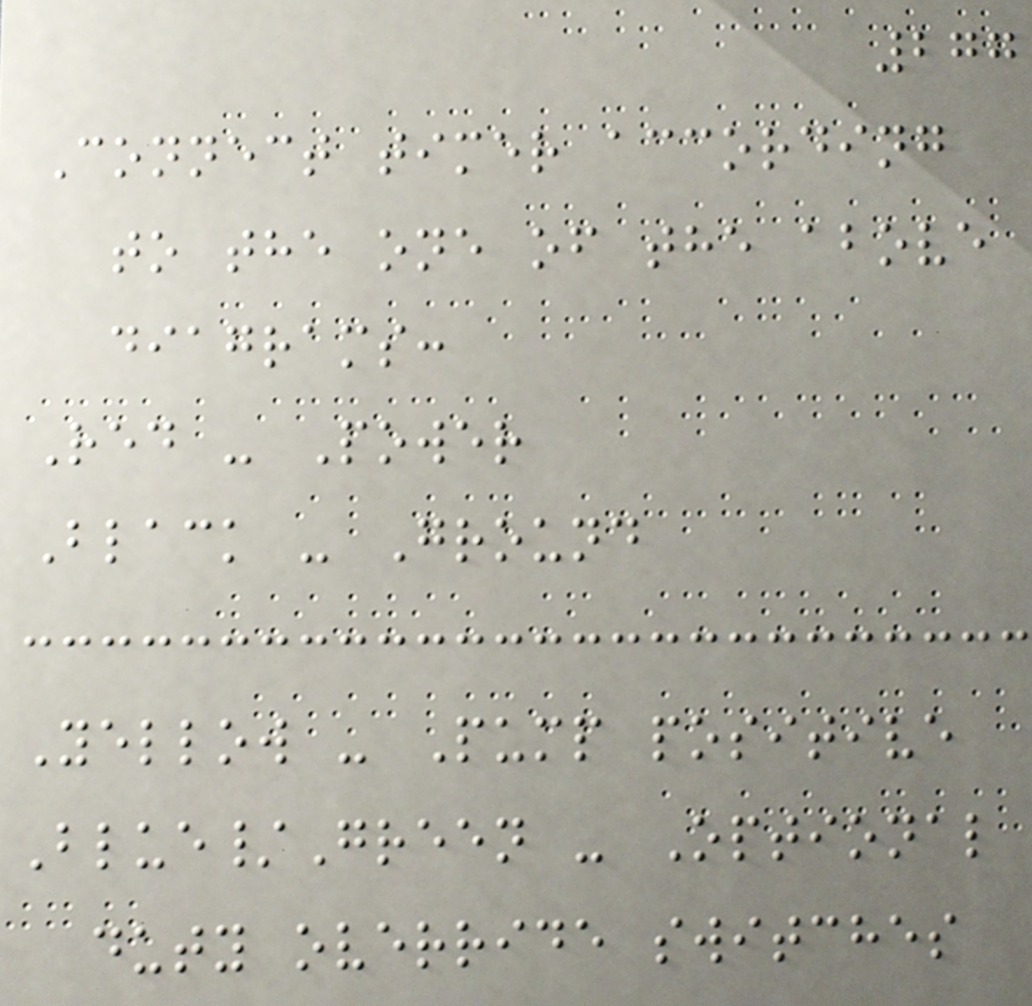277
Connect timer according
to the one of the above
diagrams:
Red - Power
Black - Ground
Yellow - Pump positive
Blue/Green - Optional
duty override switches
